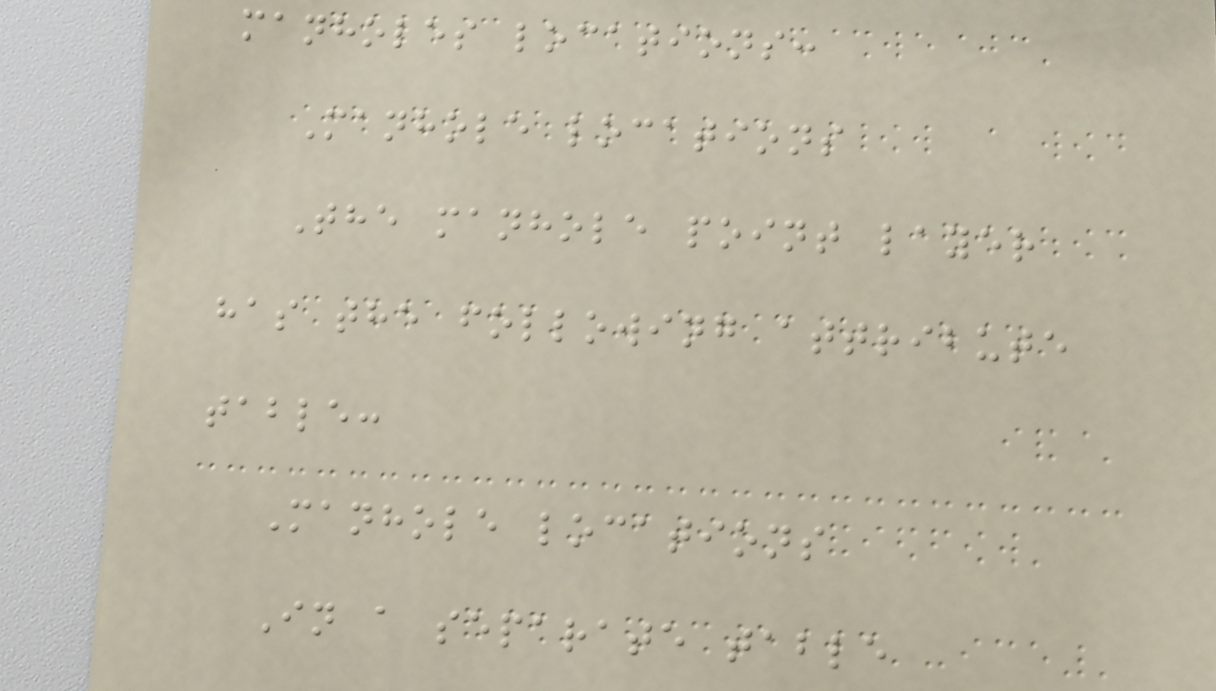manholes locations:
Manhole locations
The manhole point layer
has the following attribute
table:
Manhole locations
In a separate table
